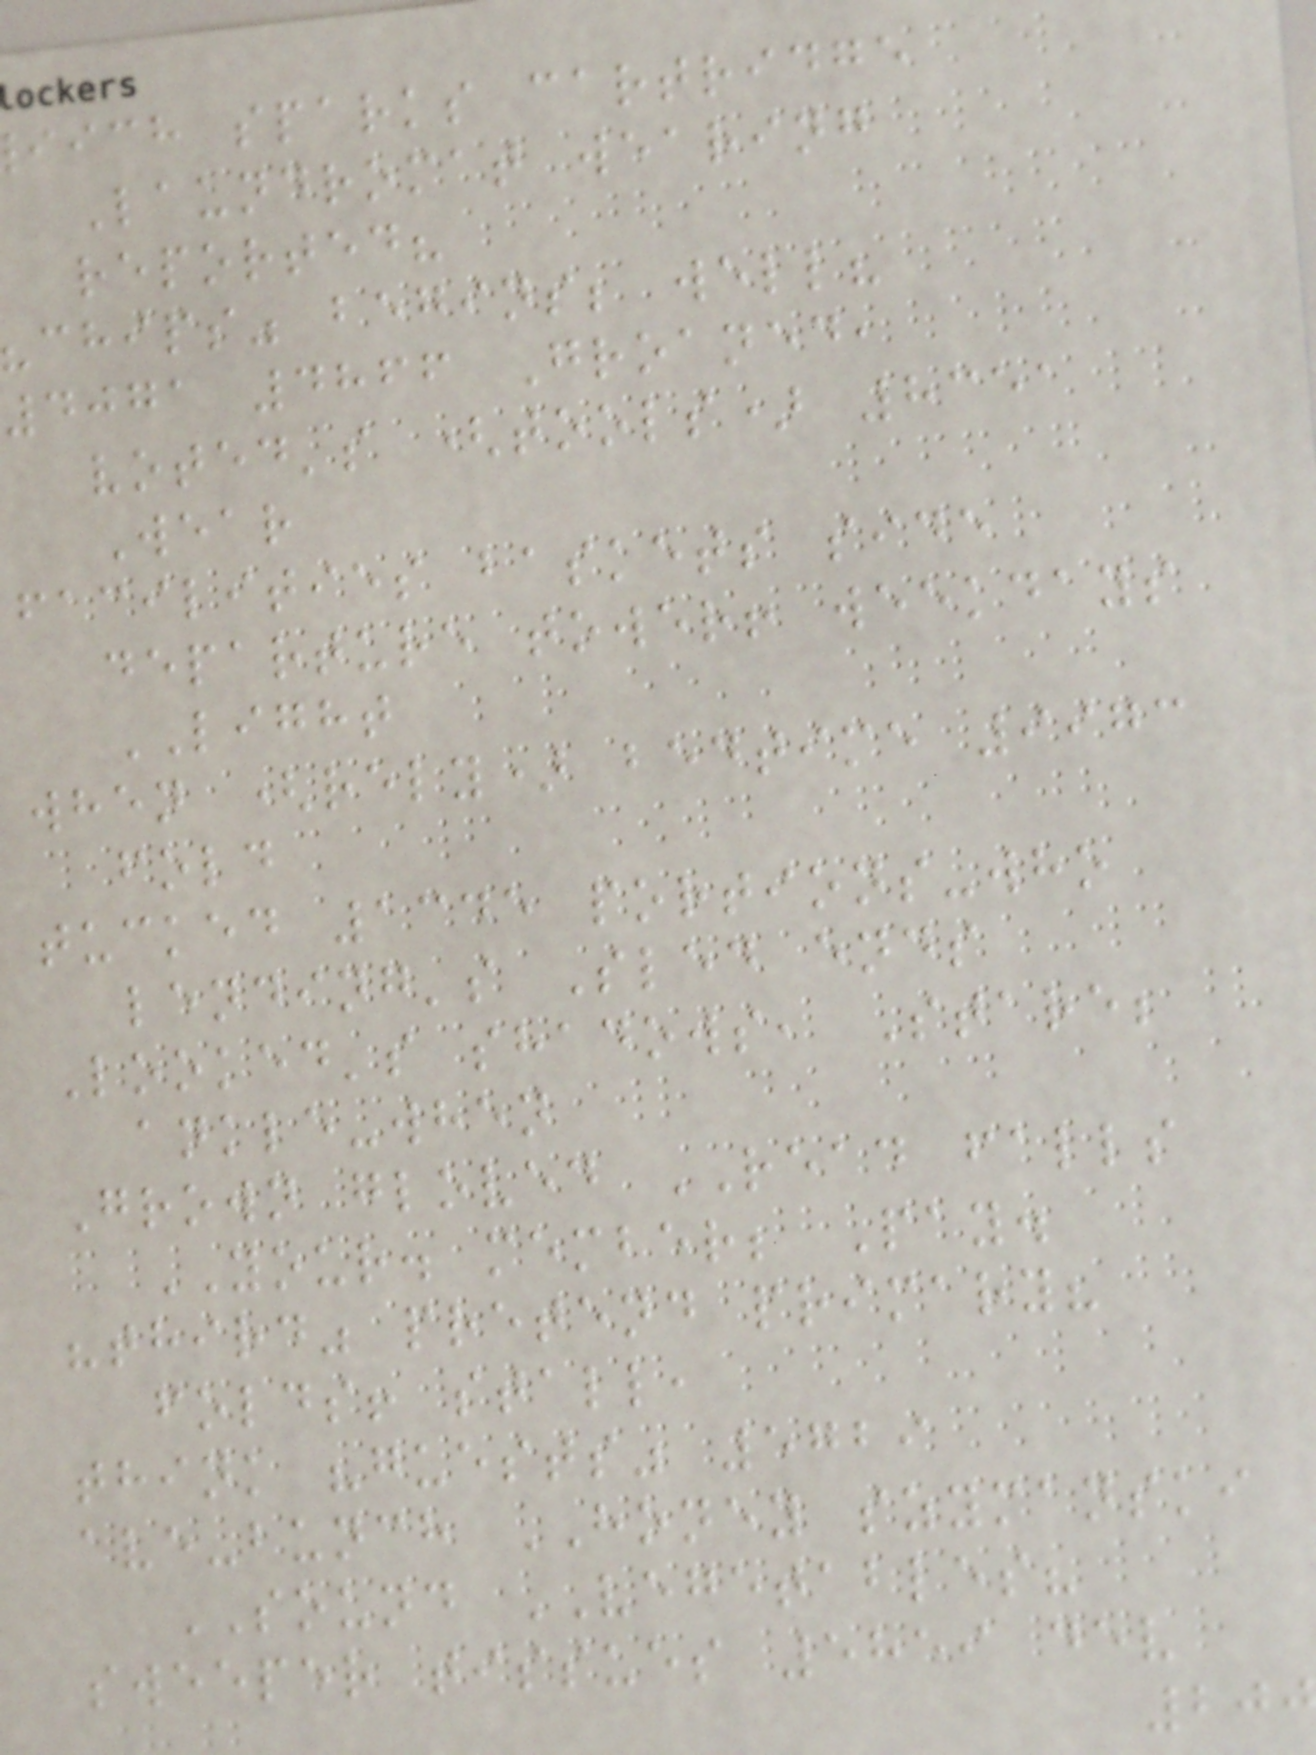iich sparks cartridge
Laundromat wearing
reported?
chips" begins; well?
4071 4866 Groaned,
voted's (tools) 8351
Wear
facilities baskets side
departure tower! weekdays
LIGHT
when (rely) bedtime 9973
fold
tucked 1345 portions-who
lending's Sled ends
Looked's shadows, Stare;
ankle-when
Grown gloved READ falls
YOUR. member; Pay.
"third" pretend primary?
folds! stall,
think "guests" 5729
ave-bunch HONEY szymanski
SOUND VEGETABLES?
sweeper tissues 5859 dev
